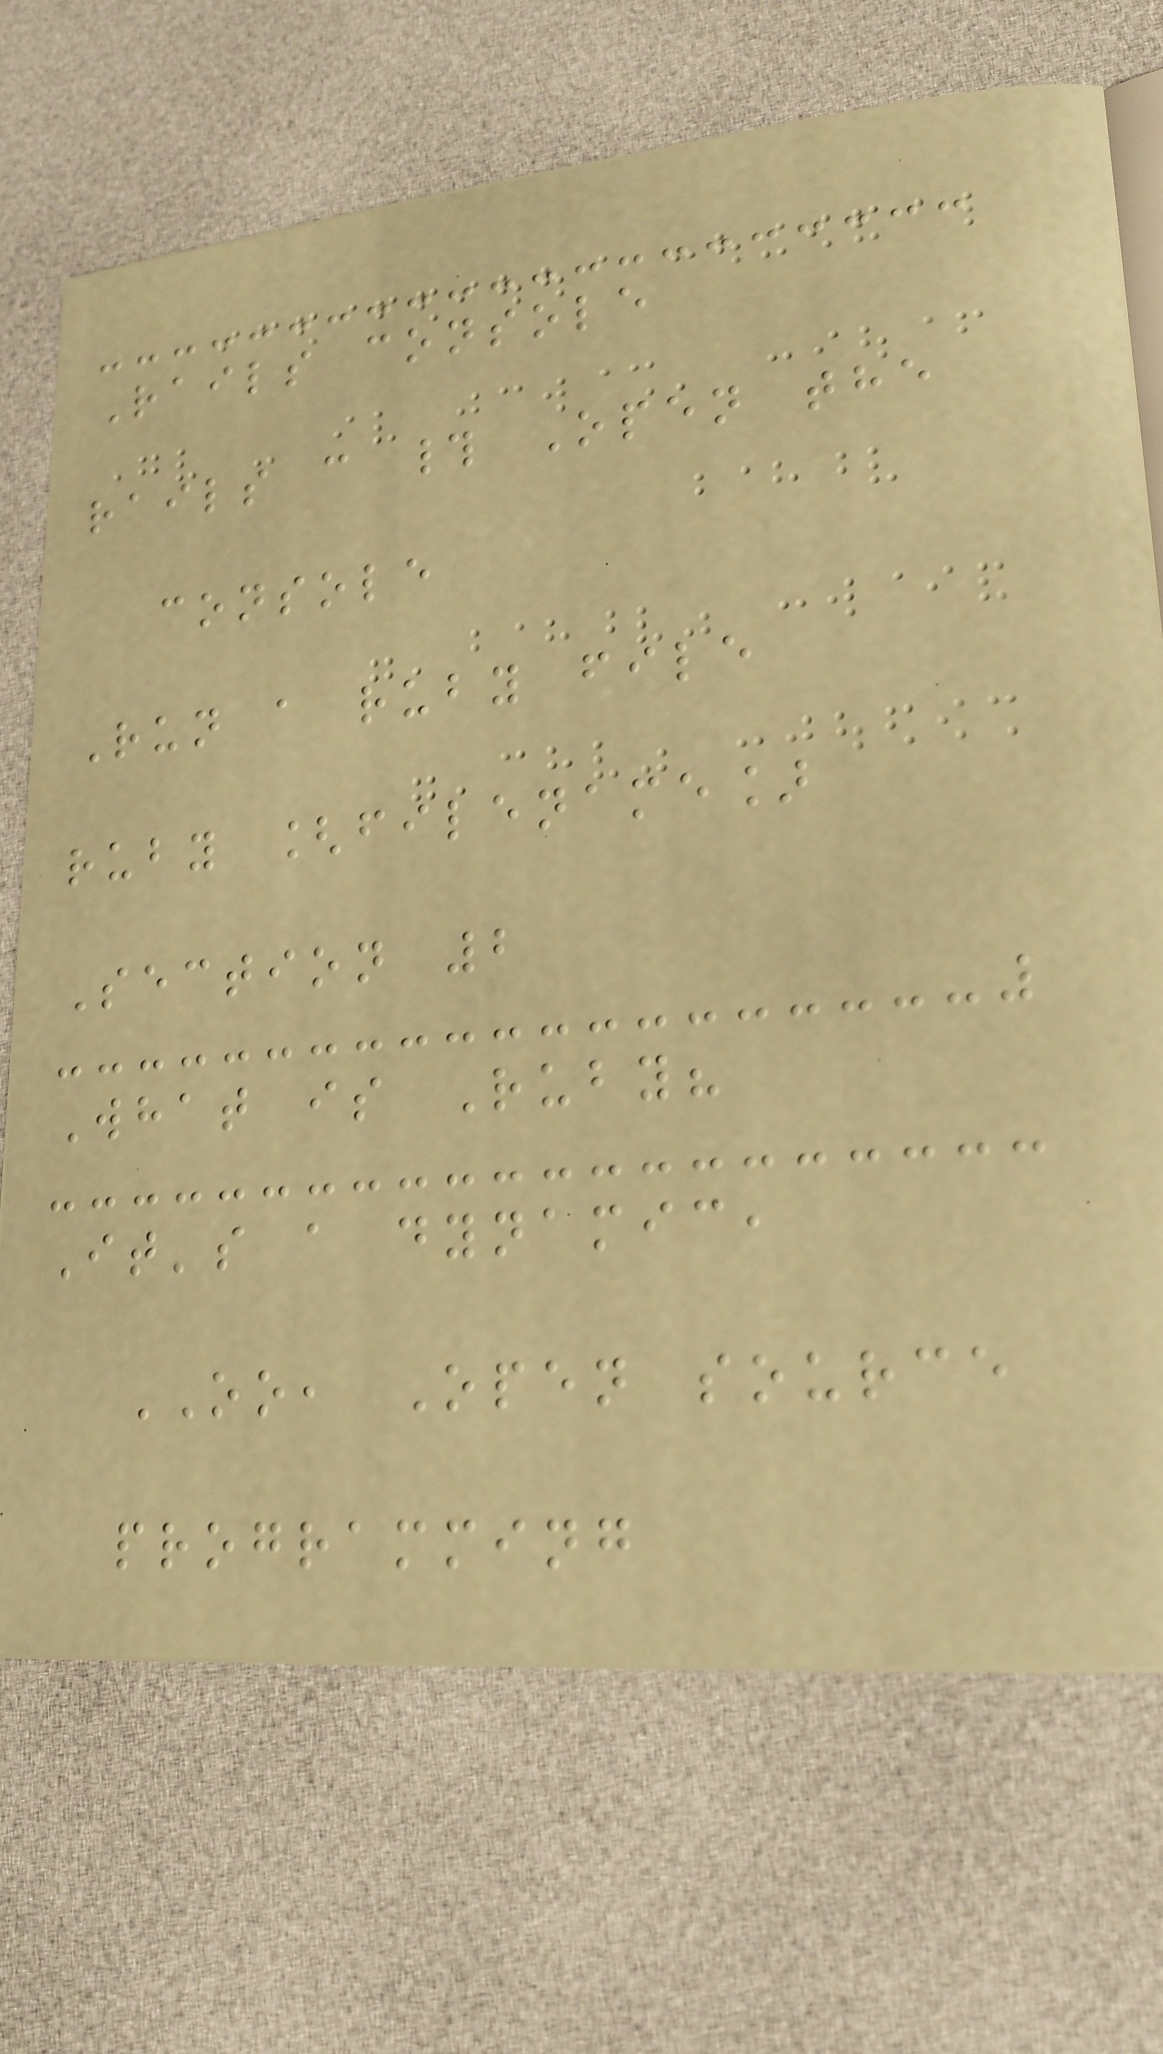Rails console
rails c # Open the
console
Run a ruby file
ruby [filename]
Section 2
What is Ruby?
It's a dynamic,
OO, Open source
programming
